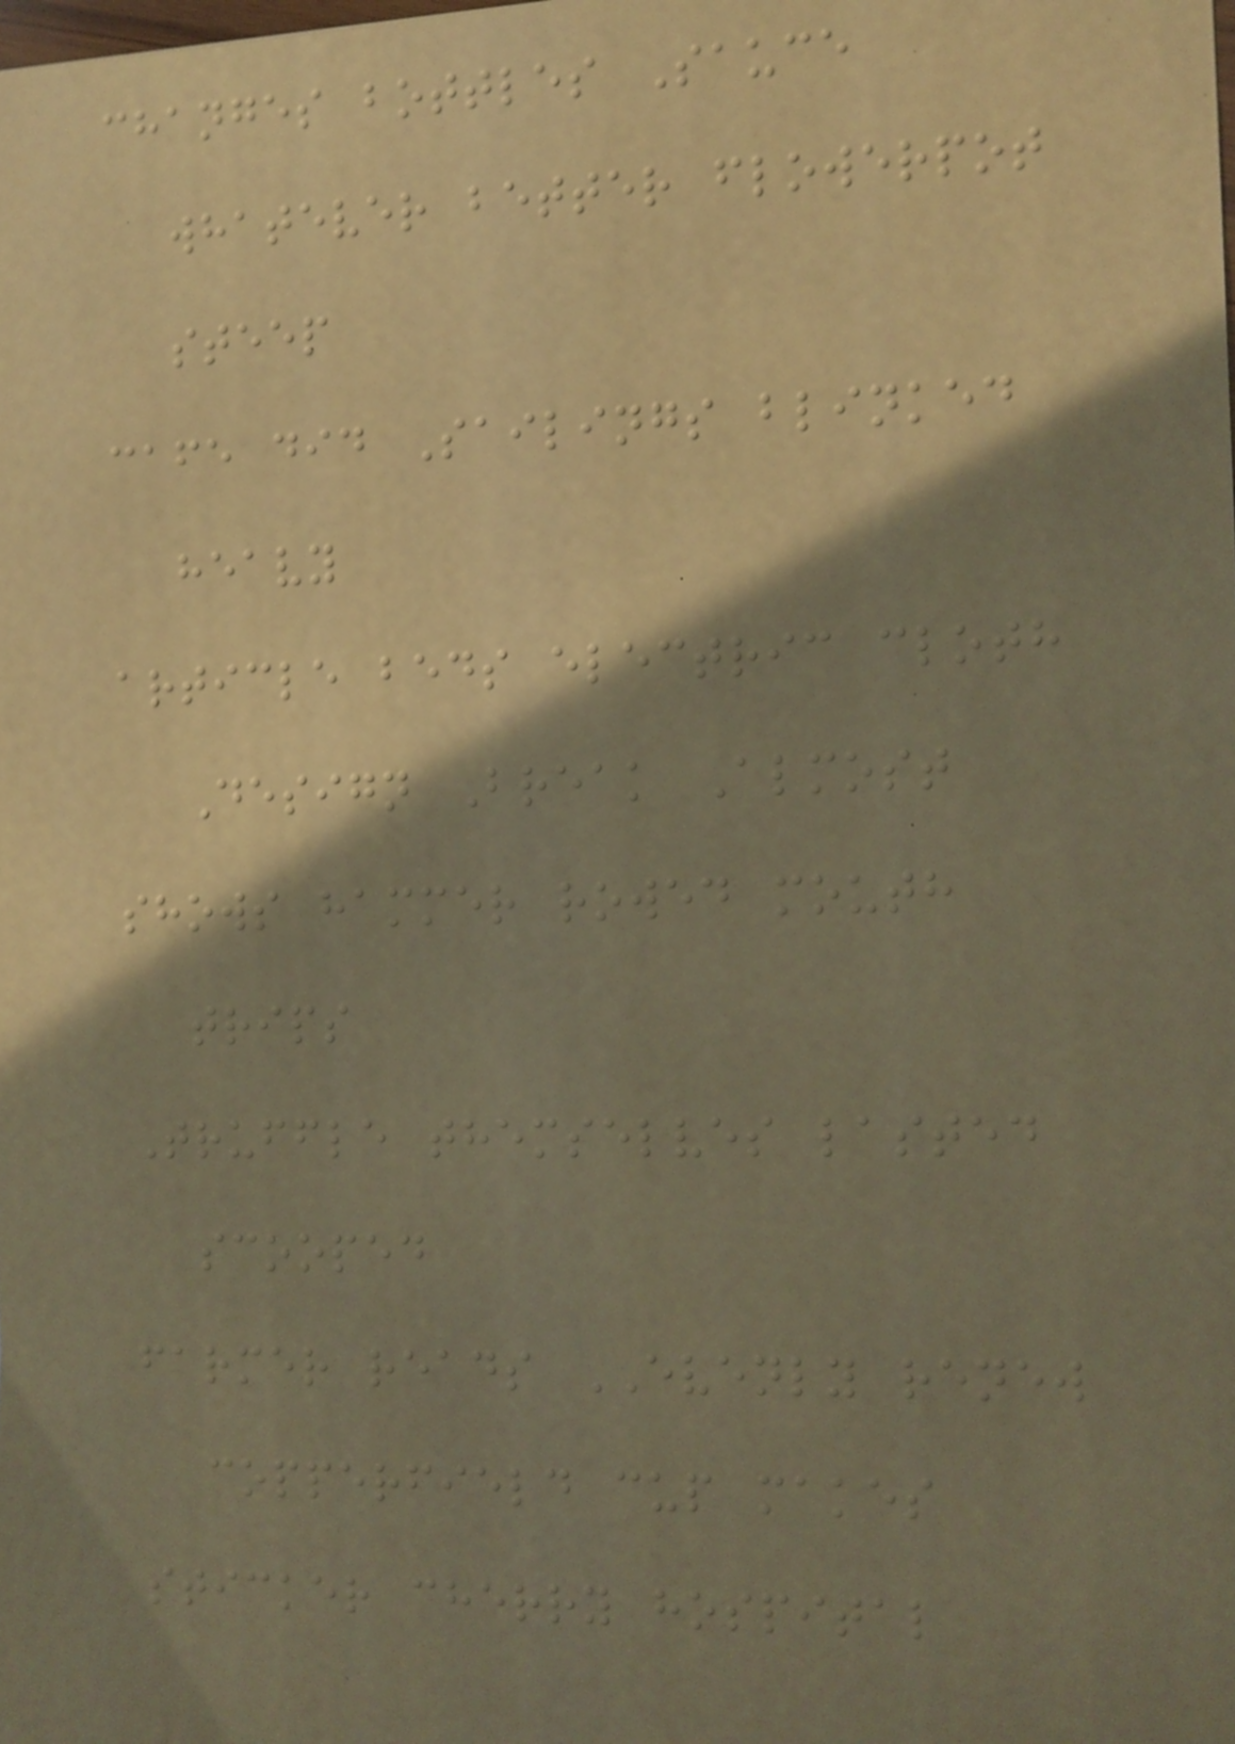changes bottles Sauce
whatever better flowerpot
steep
cafe did Sailings blinked
heavy
article beds electric cloth
Design Break Almost
shows hammer rowed mouth
trips
Truffle themselves lasted
scooped
farmer reads EVENLY renew
copperfield cup makes
sticker cherry hospital
